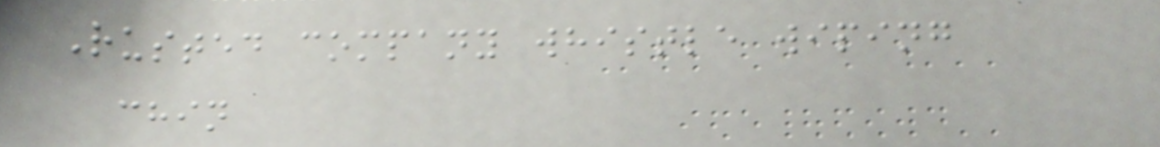Rusted company whistle wiping
chin
